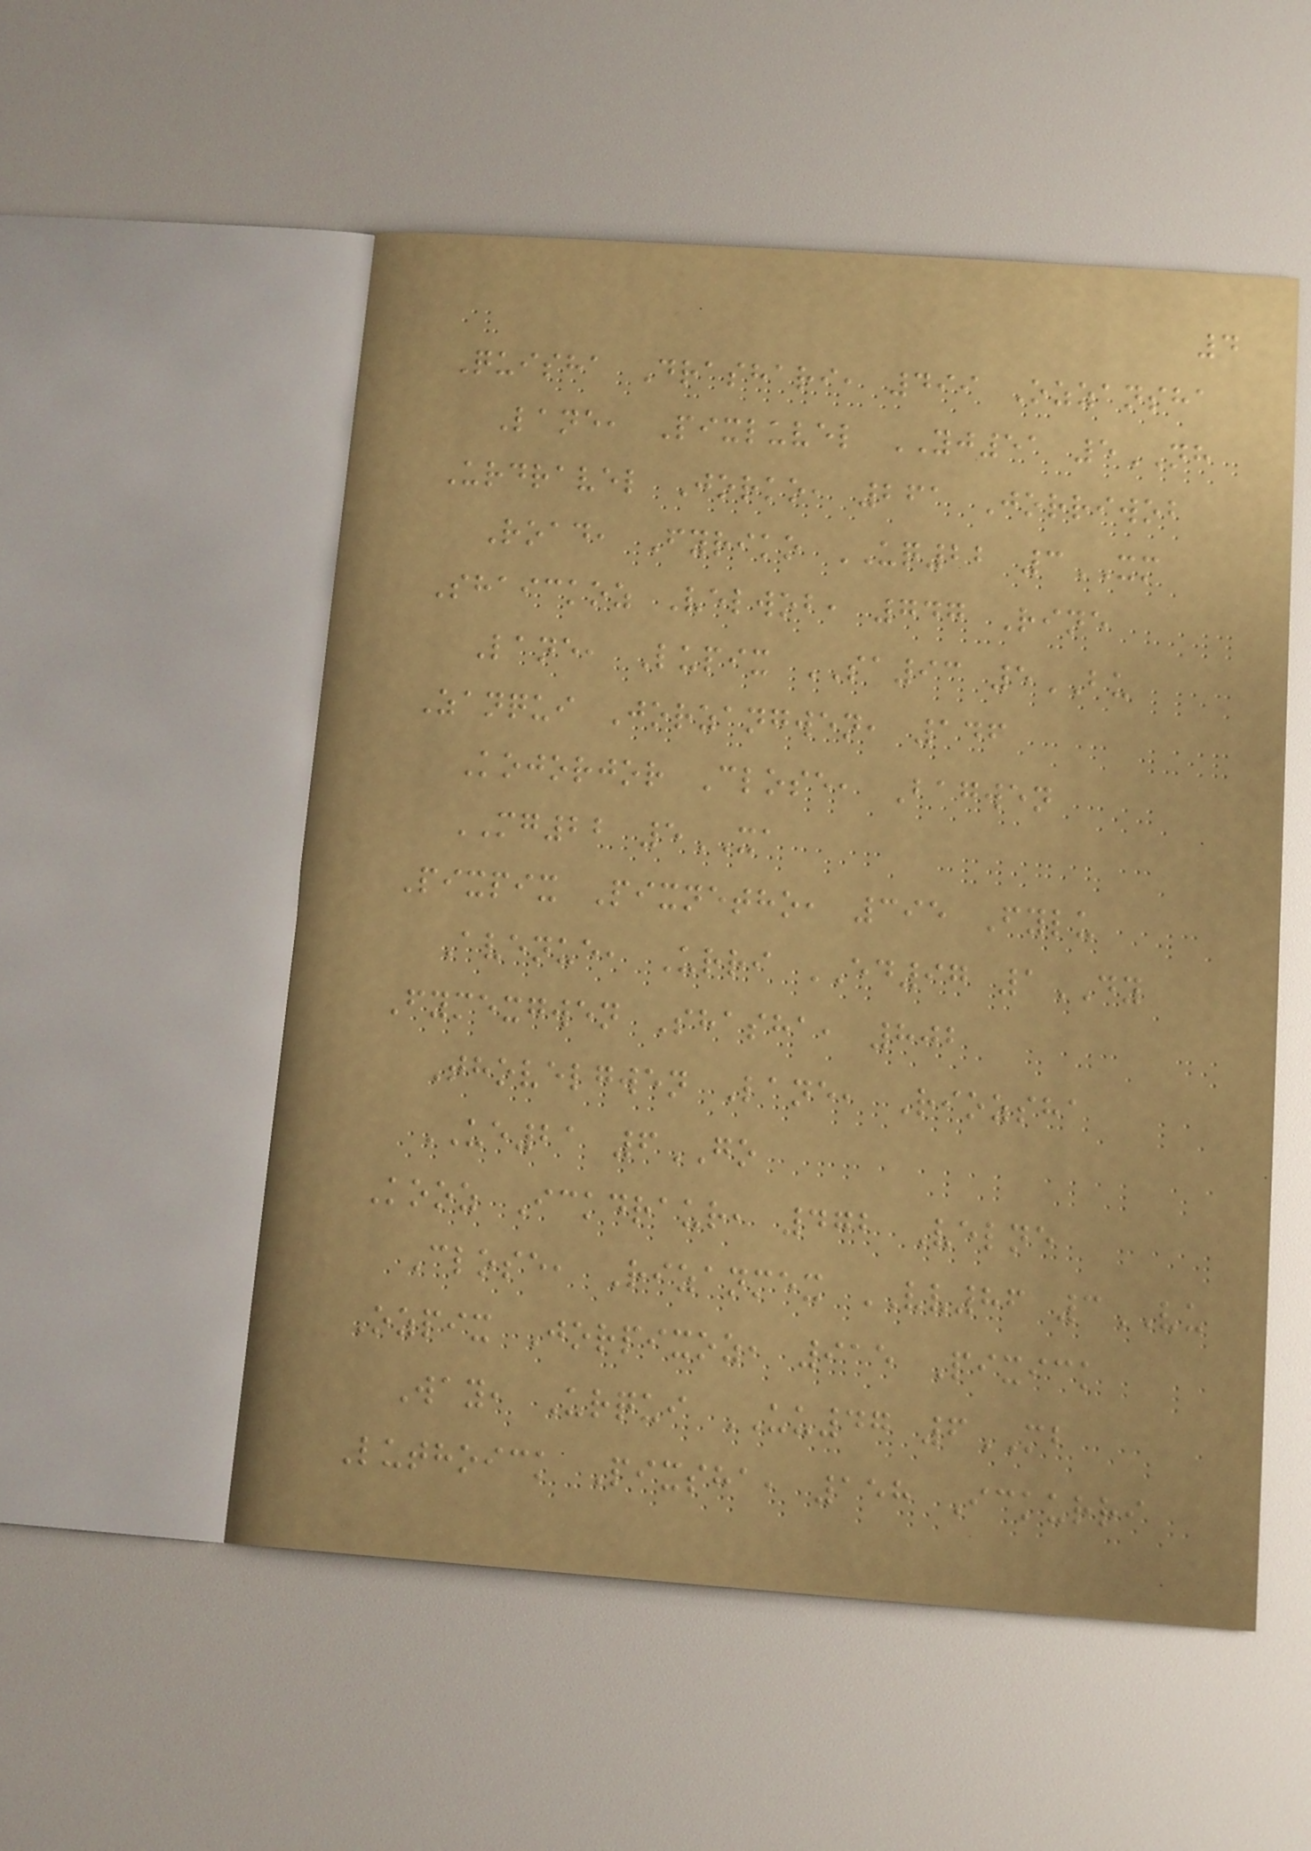4
Quisha Drashari, 499 Ozzansha
Lane, Pixluvel YJ51 5NH
Urdravel Jorko, 261 Jorriwob
Road, Fyriko UQ22 3XM
Shaickoz Velwob, 747 Rine
Lane, Lupix SA93 5BU
Zanqui Jorzangwen, 146
Kojorjor Close, Bagwen
MG22 5XA
Pixpix Pixnetho, 395 Fylu
Avenue, Urri ED97 1DY
Fymexgwen Shasha, 802
Thovelgwen Lane, Riozsha
UE21 6GO
Kooz Ickdraur, 472 Velne
Close, Rizanmex VV86 3VU
Ozpix Jorpixoz, 915 Pixick
Way, Urqui UU47 6MB
Luthoick Pixsha, 158 Ickurri
